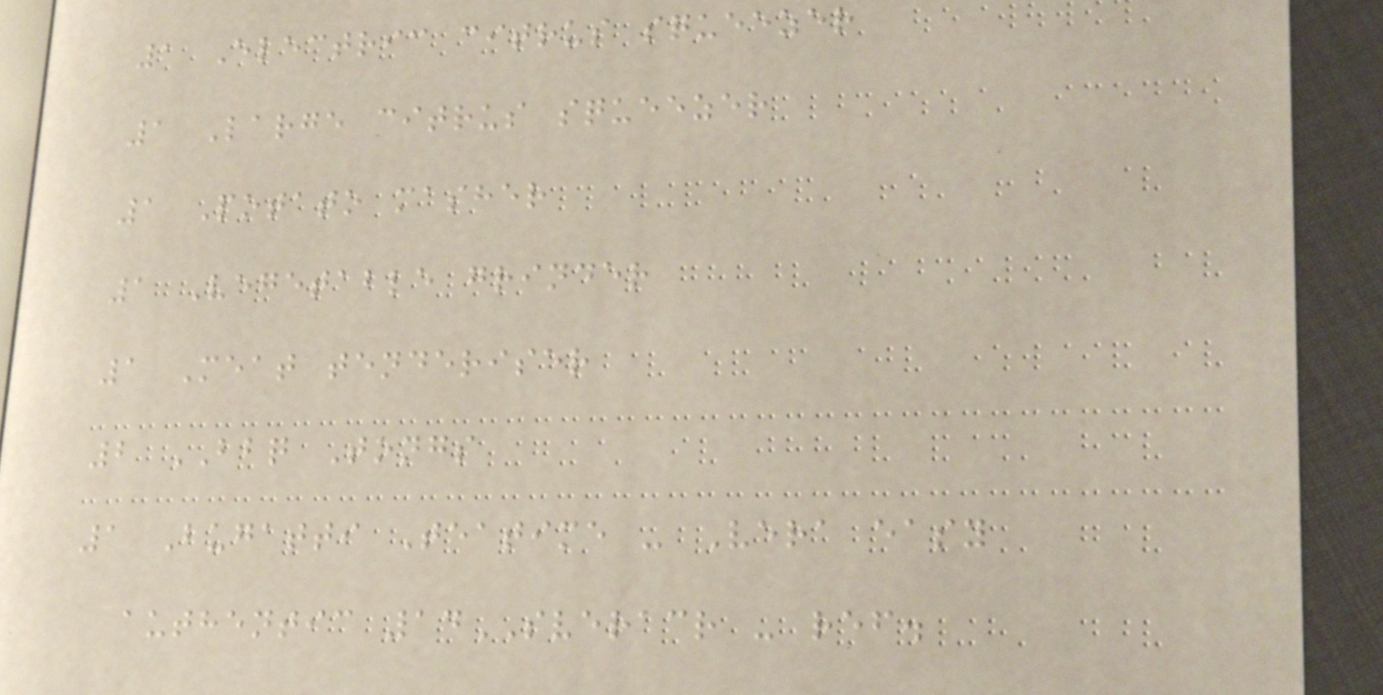1 Electric citrus squeezer
1 Large citrus squeezer
1 Potato masher
1 Vegetable grinder
1 Meat tenderiser
2 BBQ Tongs
1 Bugatti Teatime - Vera easy
authentic 14SVERACR - ref.
